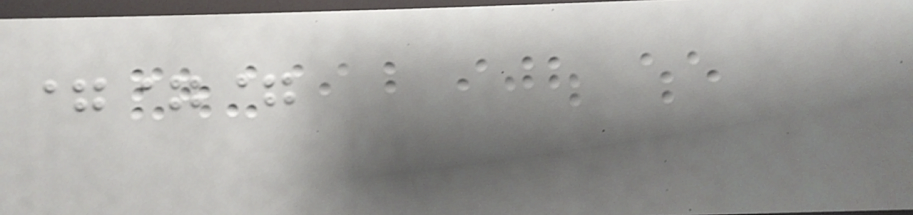===
